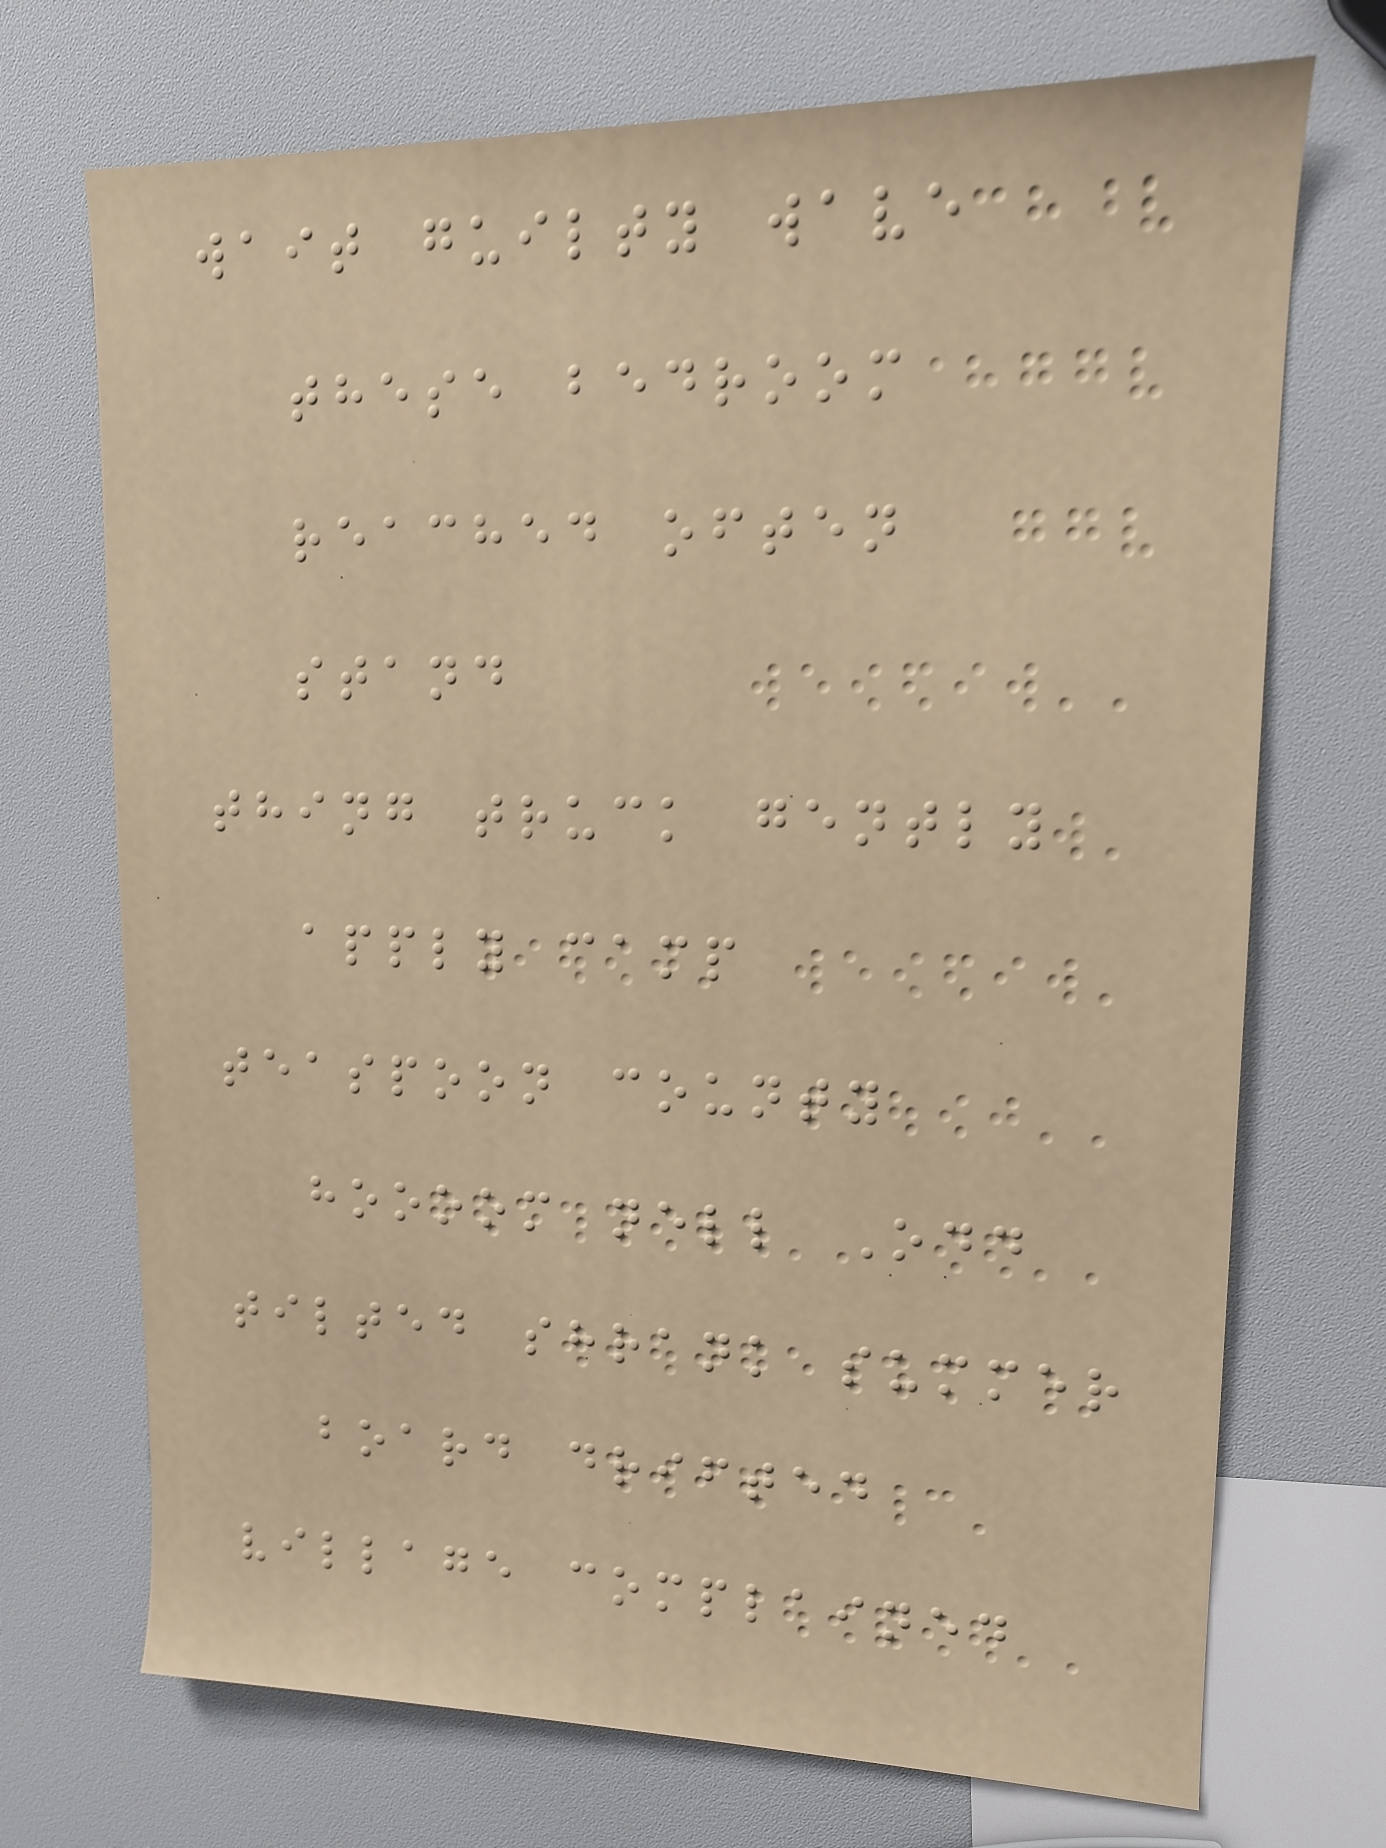wait guilty wave
these bedroom
reached often
stand
thing truck gently
apply camp
teaspoon county
hoooom nell Odd
tilted shrank summer
board drifted
village complained
